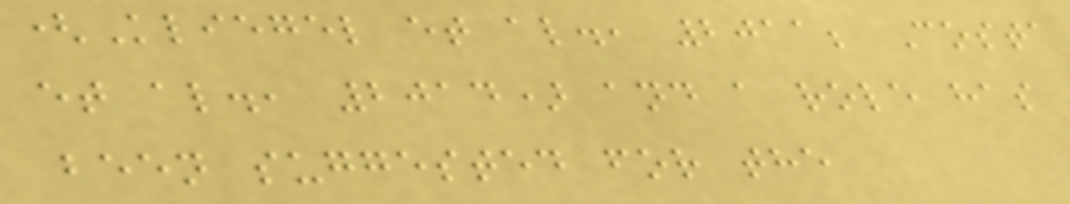(Kliegel et al., 2011; Costa
et al., 2014) and a role has
been suggested for the
